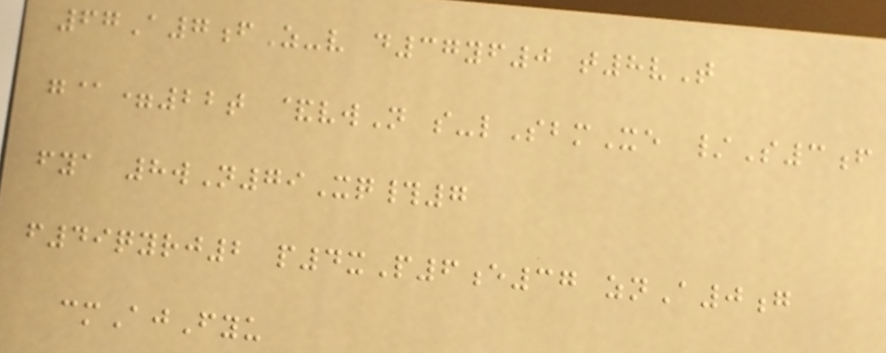67A7fZ-v d37yf0 t8vT
g@=22t &vwN s-lSbmXe /S3f
fya 8wN79Xq#7
f49qyrj2 p4xP6e37 znA0g
cmAjFyu
